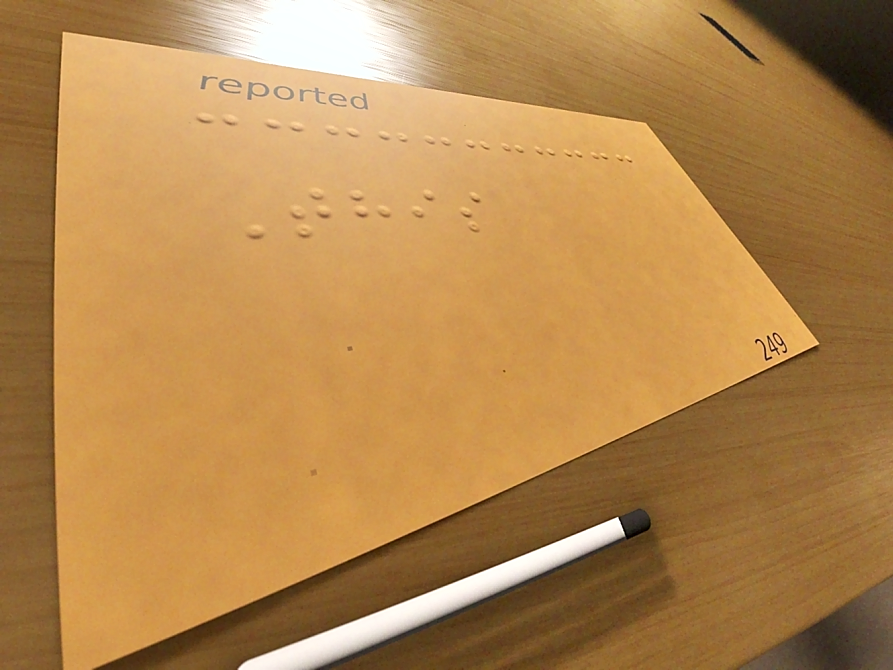This
